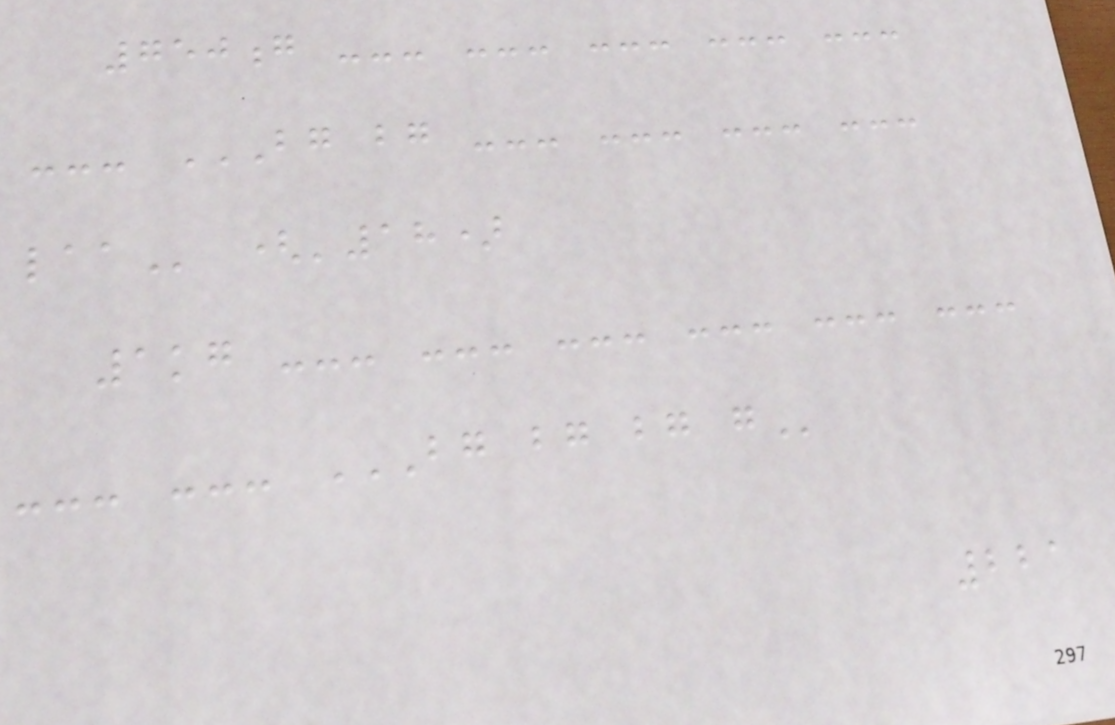750g --- --- --- --- ---
--- BG BG --- --- --- ---
LAA ('18)
1kg --- --- --- --- --- ---
--- --- BG BG BG G
221
